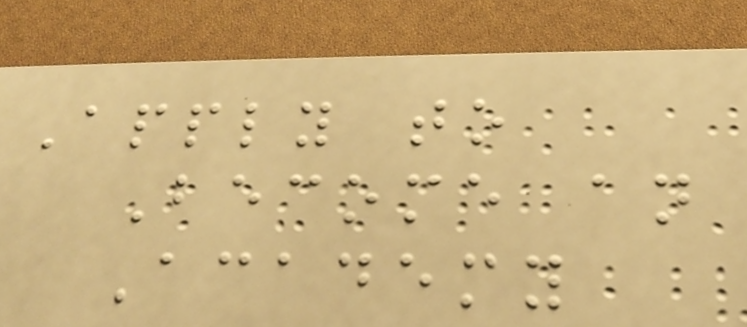Apply to
Become an
Academy
